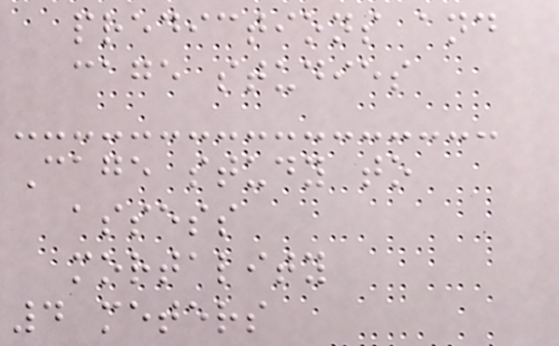predictions and
cage studies
Cage study to
assess
mortality
4 meters
